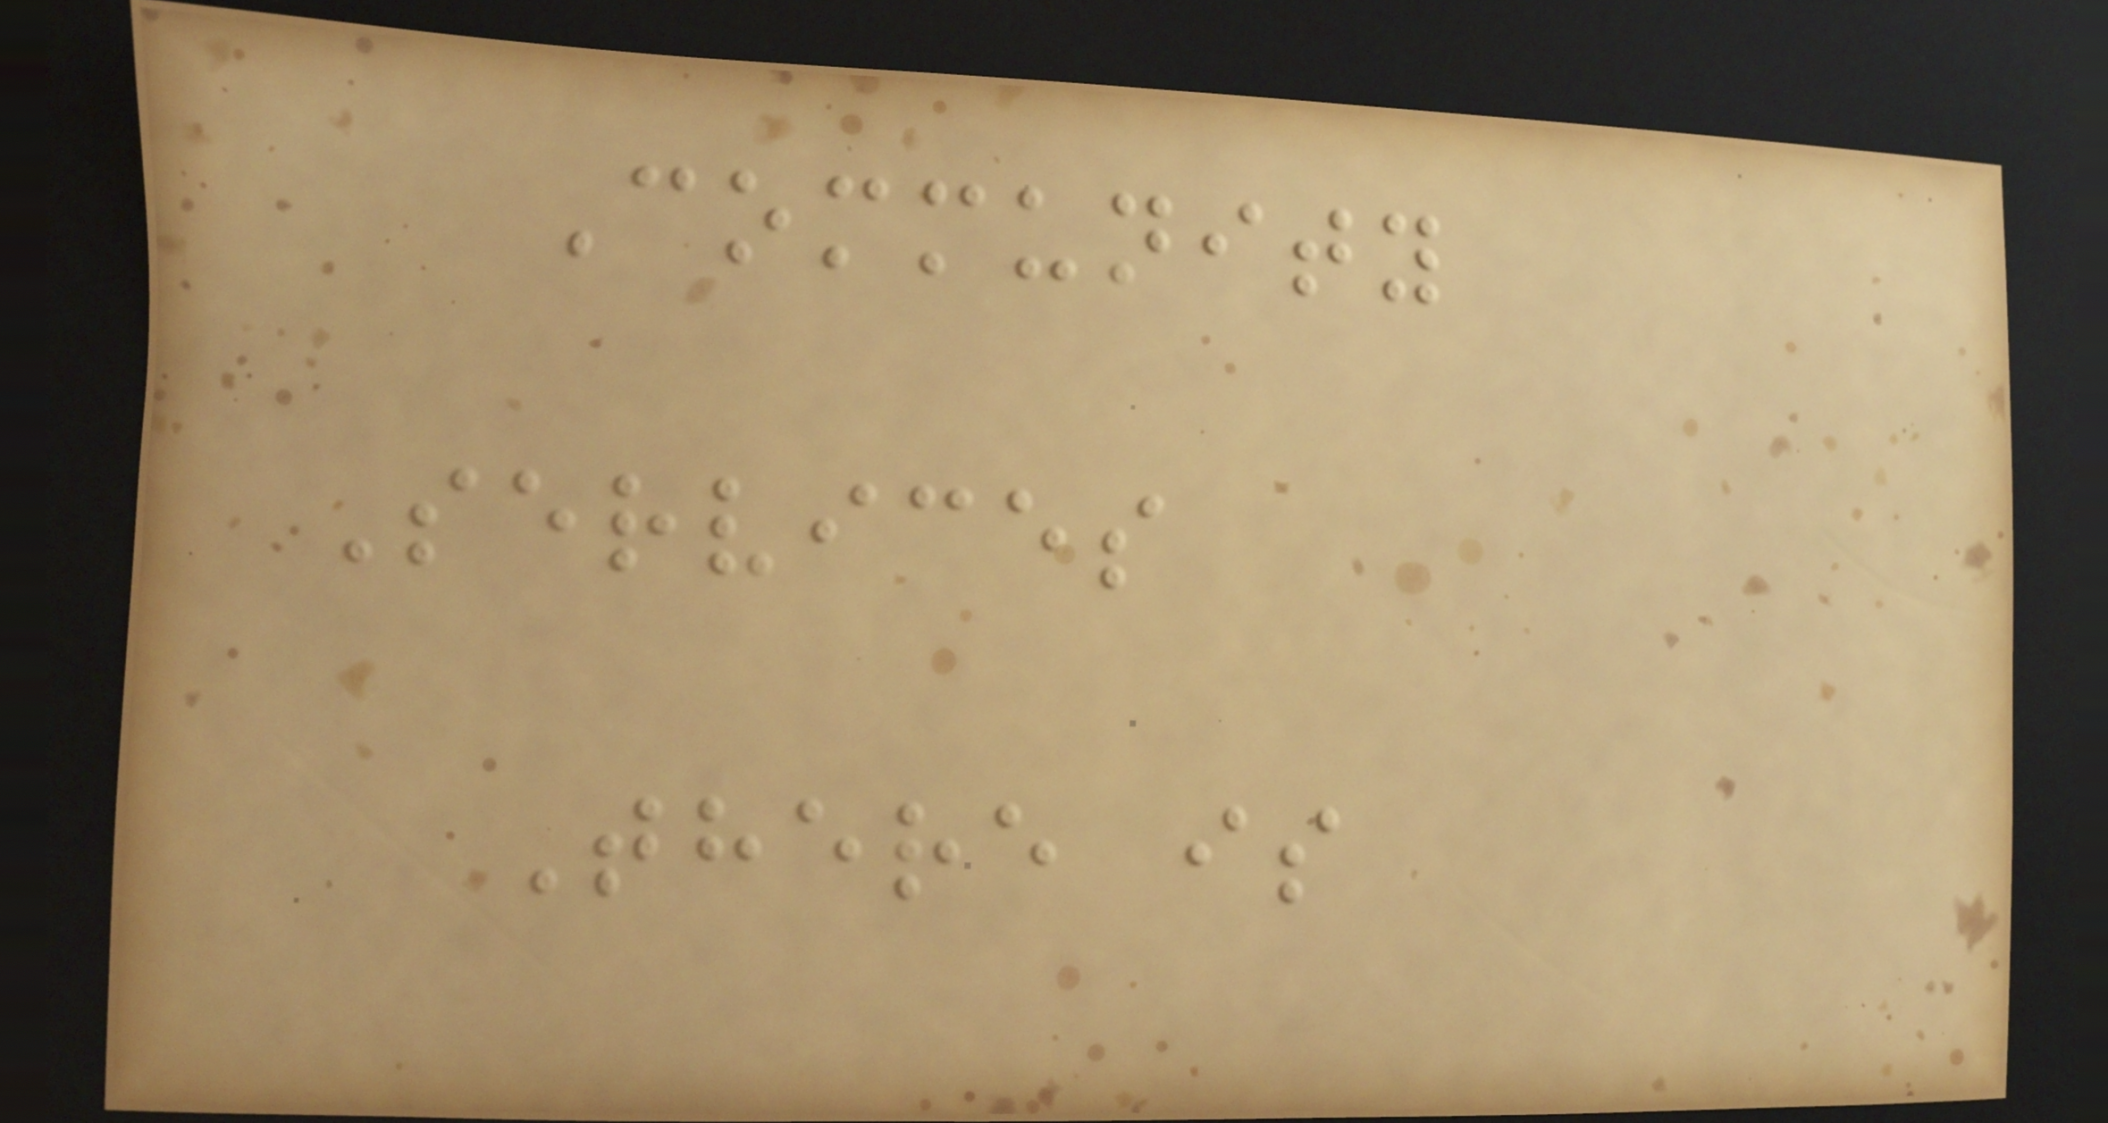Community
Services
There is
